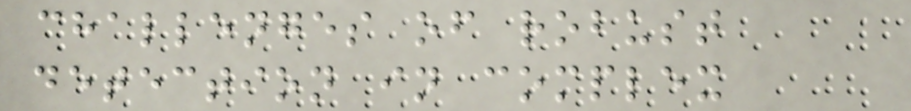challenges of robust
detection in complex
